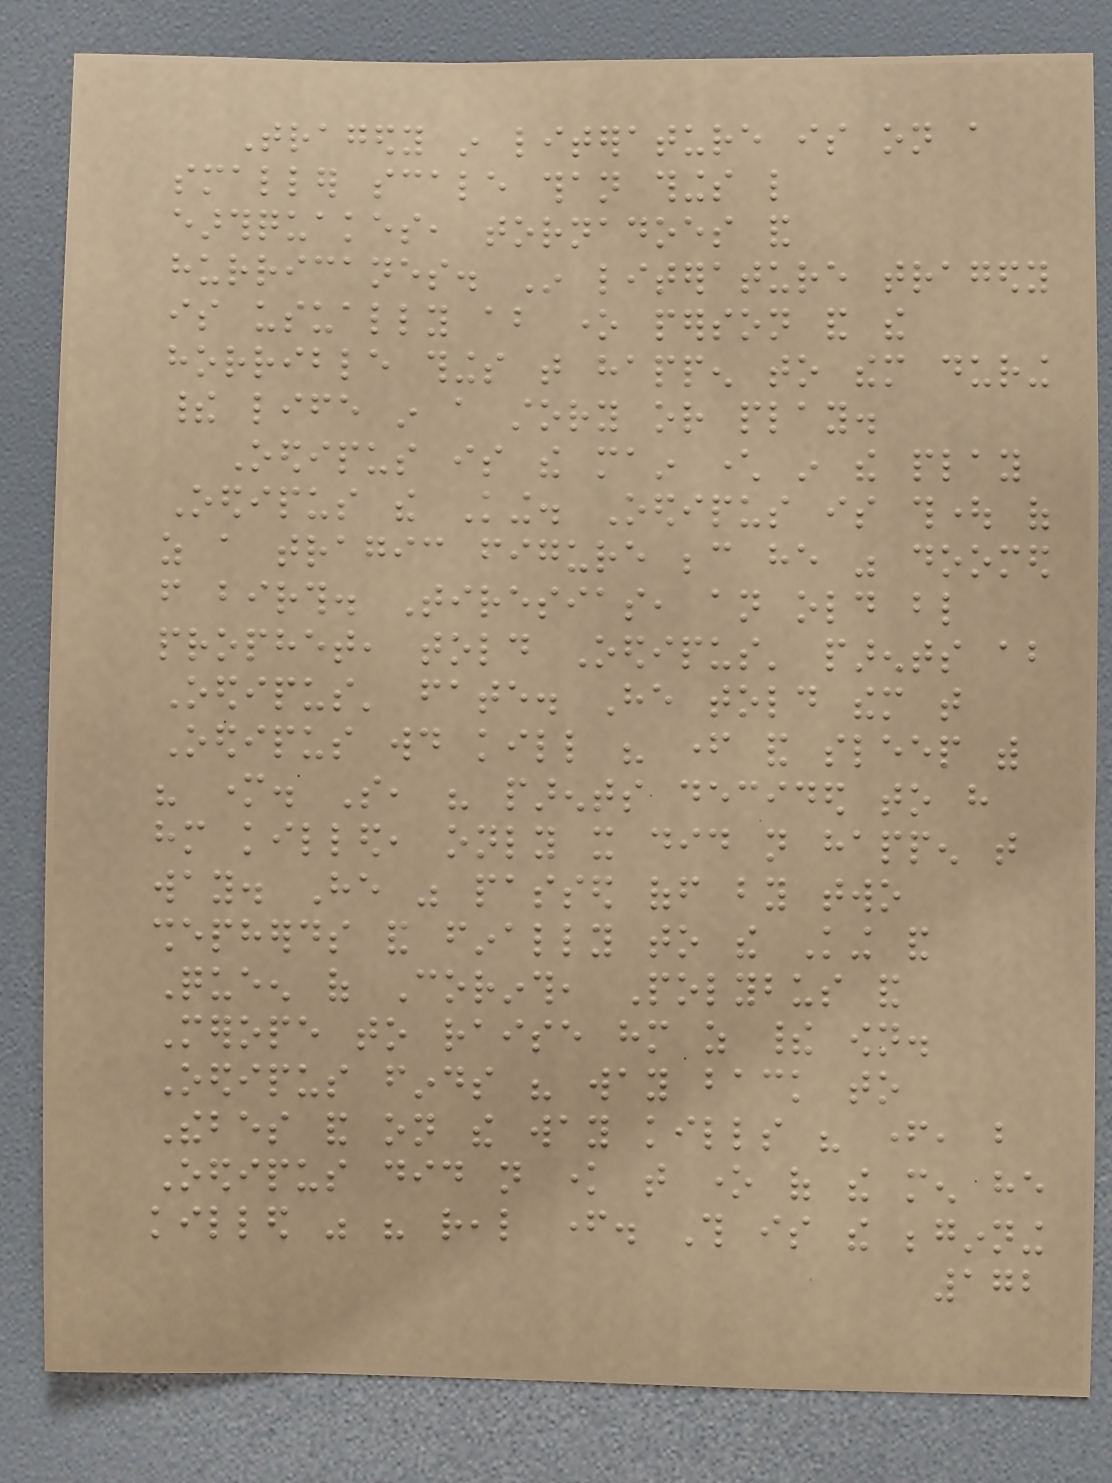Tragedy in literature is on a
smaller scale than things like
earthquakes, tornadoes and
hurricanes. In literature tragedy
is usually about one person and the
horrible things that happen to them during
their life in a story or play.
Oedipus is the main character in the play
Oedipus the King. Oedipus is thought of
as a tragic figure because he was doomed
from birth. Tiresias, an old blind
prophet, told Oedipus' parents about
Oedipus' fate. He told them that
Oedipus would kill his father and sleep with
his mother. So, his parents decided to have
him killed, only it did not happen that
way. He was passed off by two
shepherds and finally to the King and
Queen of Corinth, Polybus and
Merope to raise him as their own.
Oedipus finds his way back to
Thebes and on the way kills his father, but
Oedipus did not know that one of the men he
killed was his real father. This is the beginning
172
